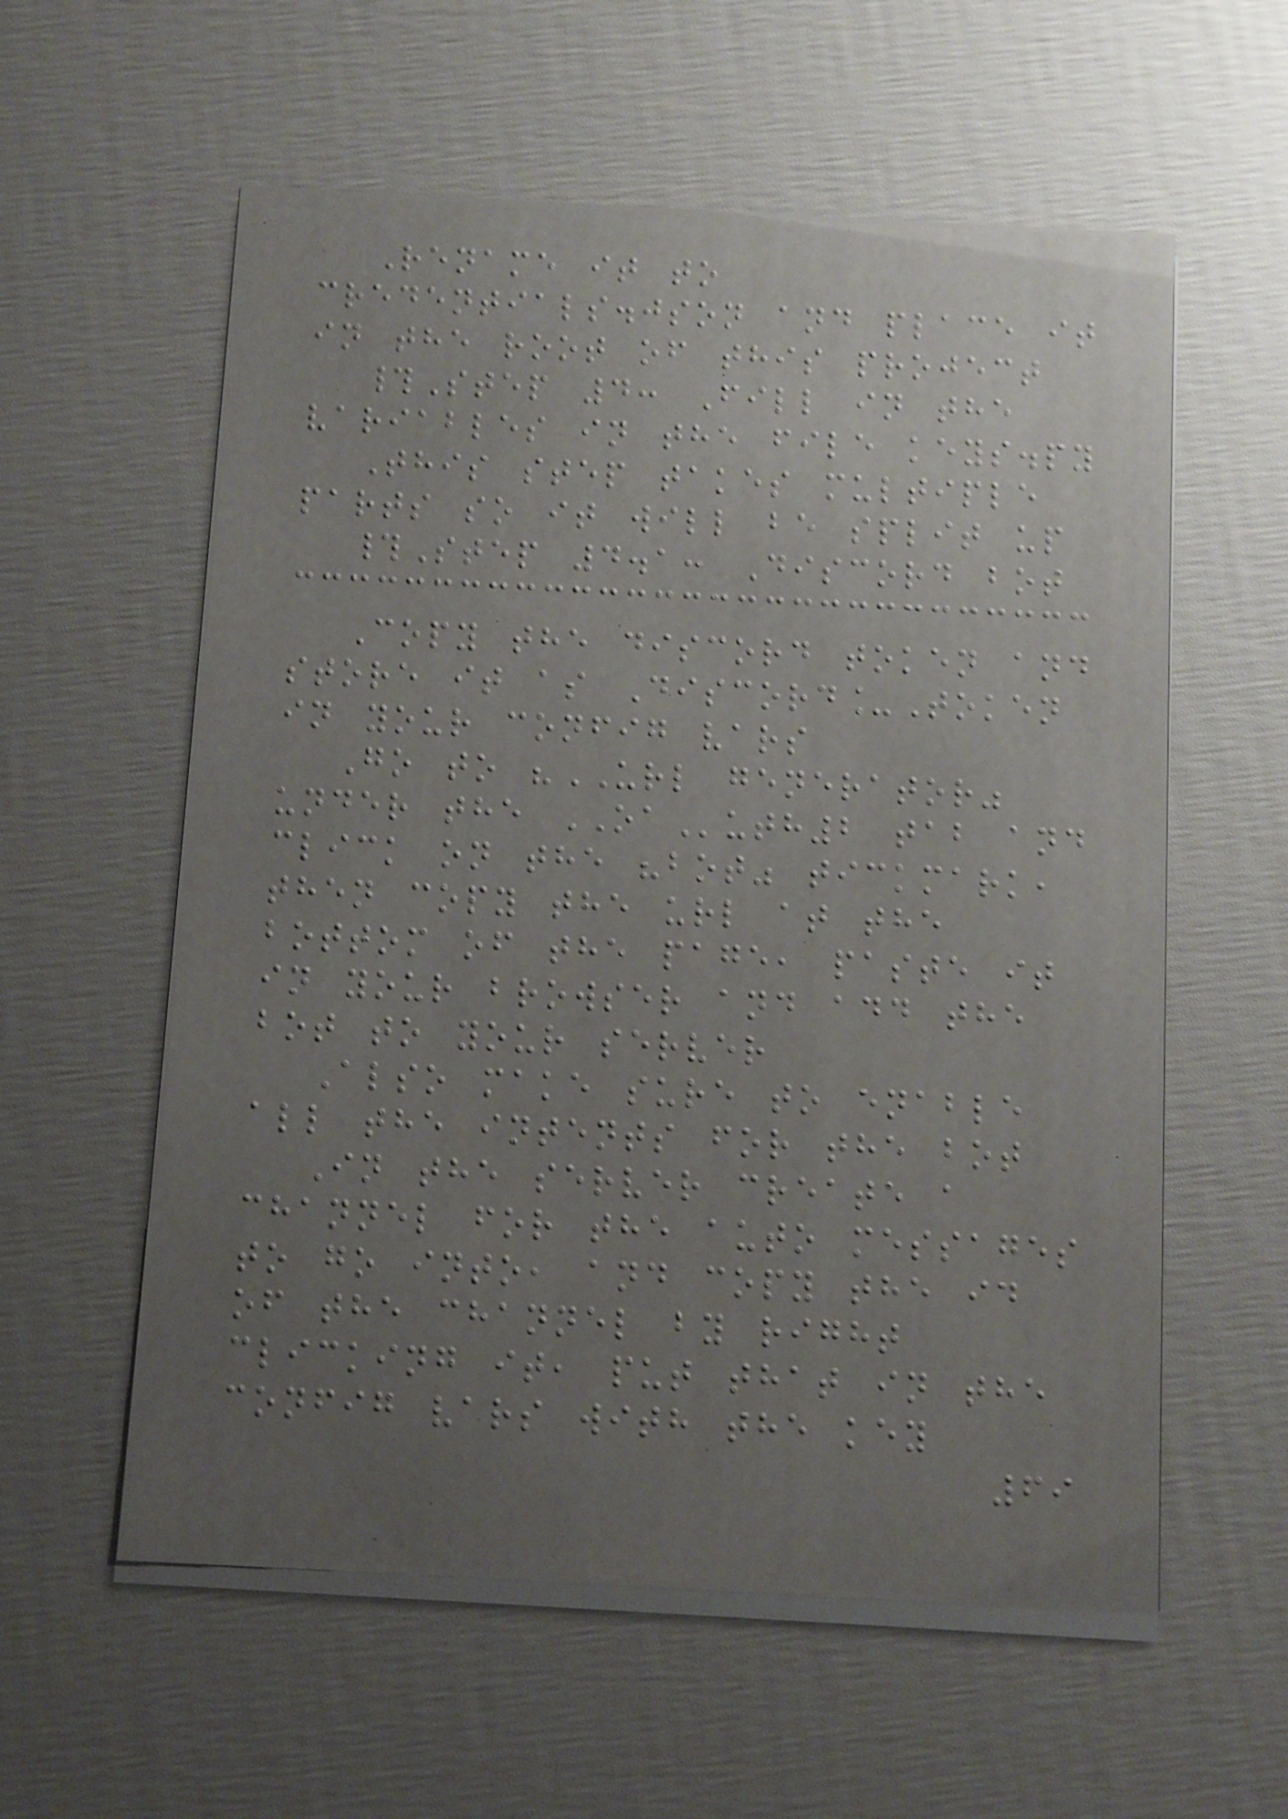Rename it to
credentials.json and place it
in the root of this project
#Step 4: Fill in the
variables in the file keys.py
This step takes multiple
parts so it will be split up
#Step 4.1: Discord bot
Copy the discord token and
store it as Discord_Token
in your config vars
Go to "URL generator"
under the OAuth2 tab and
click on the "bot" tickmark,
then copy the url at the
bottom of the page, paste it
in your browser and add the
bot to your server
Also make sure to enable
all the intents for the bot
In the server create a
channel for the auto messages
to go into, and copy the id
of the channel by right
clicking it, put that in the
config vars with the key
69
